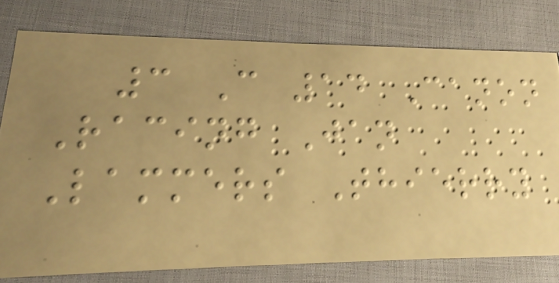3 C 14 Canon
Racing Jan
Lammers Thierry
